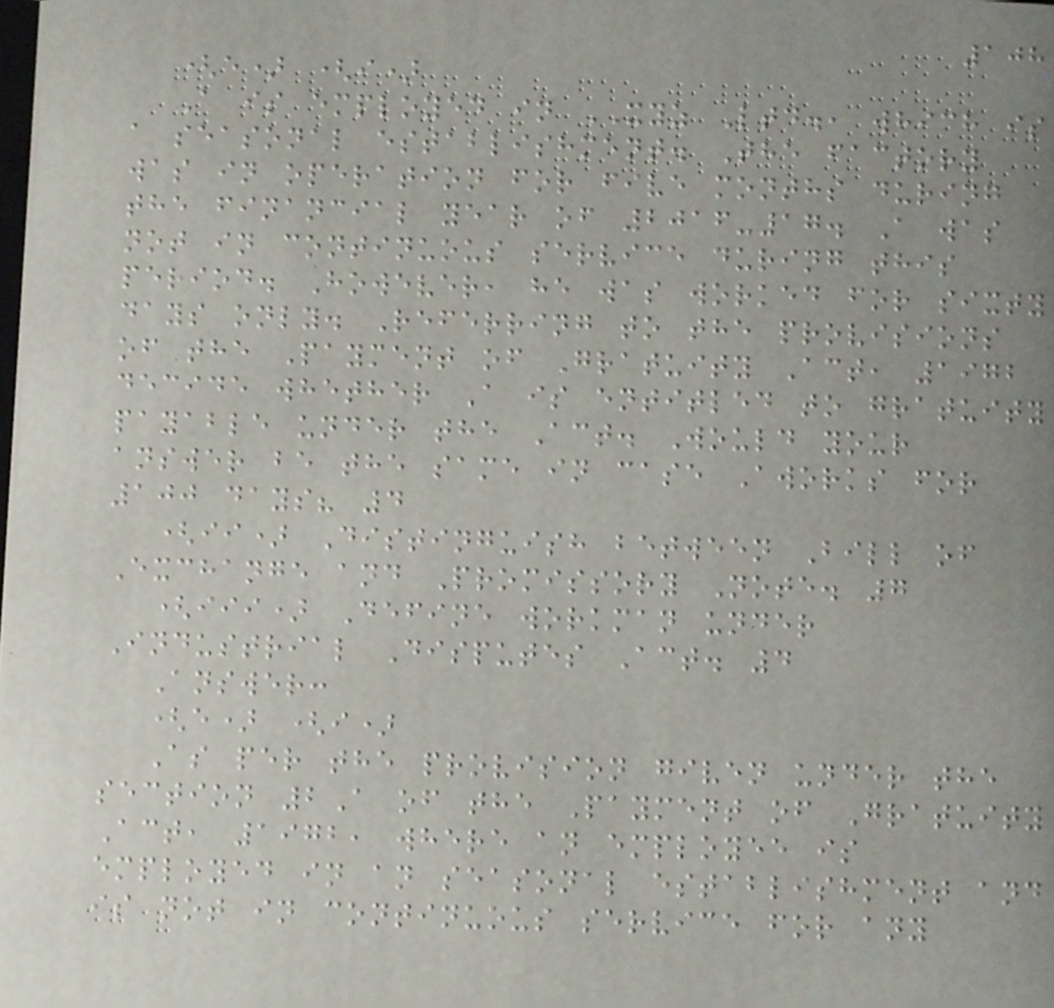108
(e) (i)
A is employed in XYZ Ltd., which is
a seasonal establishment. The factory
was in operation for five months during
the financial year of 2016-17. A was
not in continuous service during this
period. However, he was worked for sixty
days only. Referring to the provisions
of the Payment of Gratuity Act, 1972
decide whether A is entitled to gratuity
payable under the Act. Would your
answer be the same in case Aworks for
100 days? 4
(ii) Distinguish between Bill of
Exchange and Promissory Note. 7
(iii) Define workman under
Industrial Disputes Act. 4
Answer:
(e) (i)
As per the provision given under the
section 2A of the Payment of Gratuity
Act, 1972, where an employee is
employed in an seasonal establishment and
is not in continuous service for any
